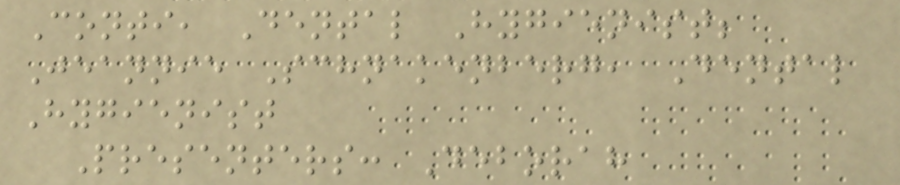Conti, Dental Hygienist;
Jeannie Schnakenberg, Dental
Hygienist
Presenters: Deborah
